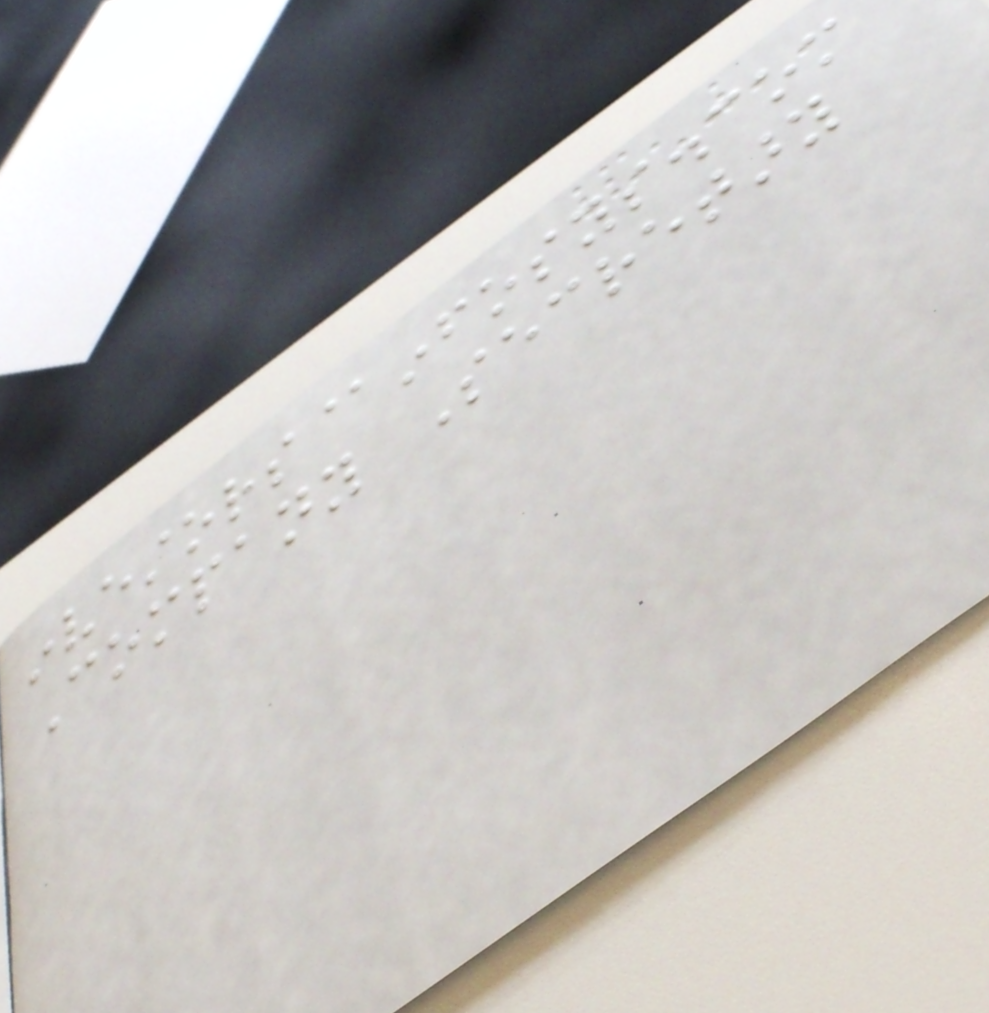investors@infosys.com
Company Secretary
